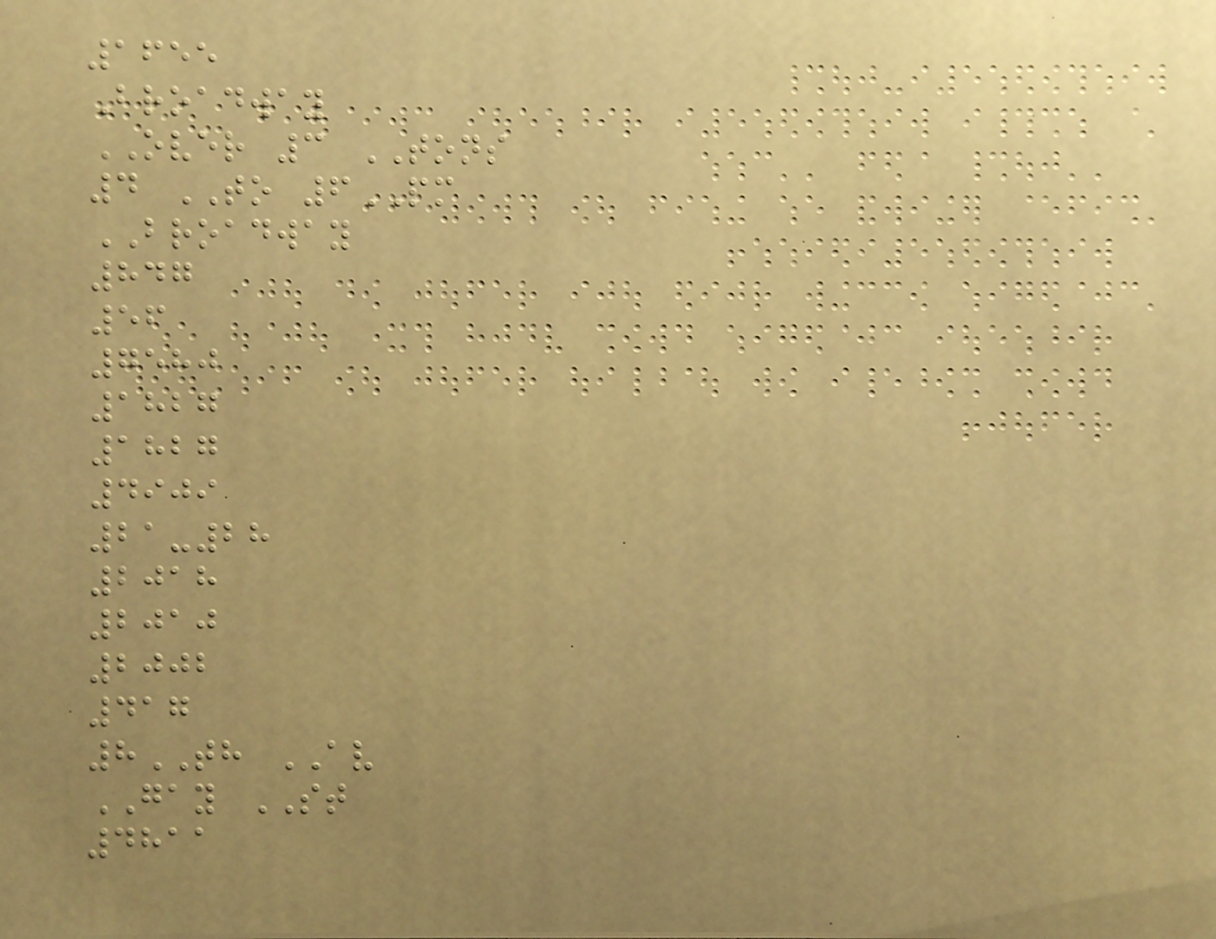1655
Broadway
OVER 3 TONS
4 TO 6PM
BROADWAY
847
56
7580
1827
1827
4909
21-28
2018
2010
2002
417
8TH AV
GAY ST
4811
